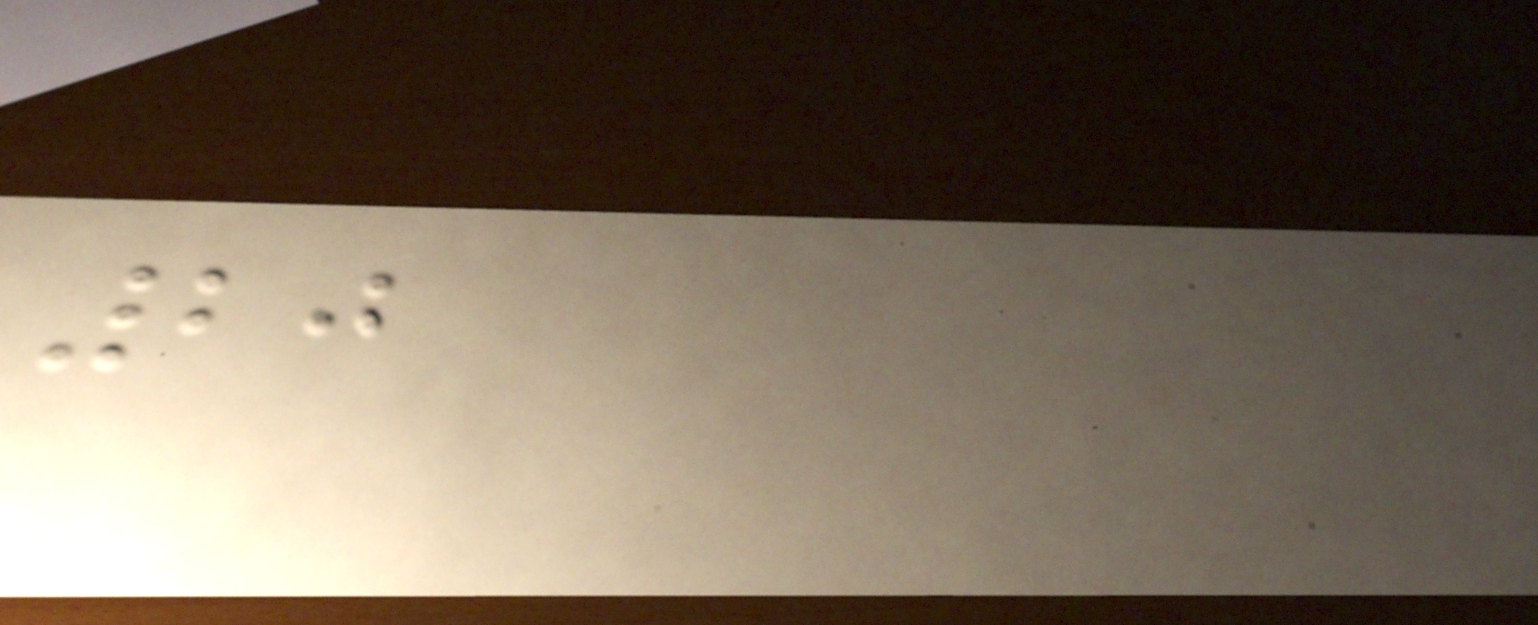20
